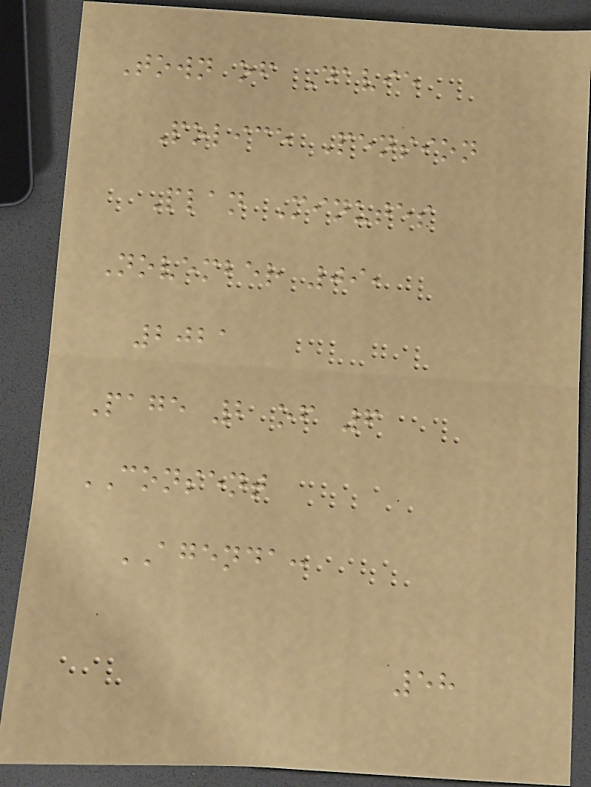Town of Davie
Police Pension
Plan Minutes
November 09,
2021
Page 2 of 6
CONSENT
AGENDA:
58
